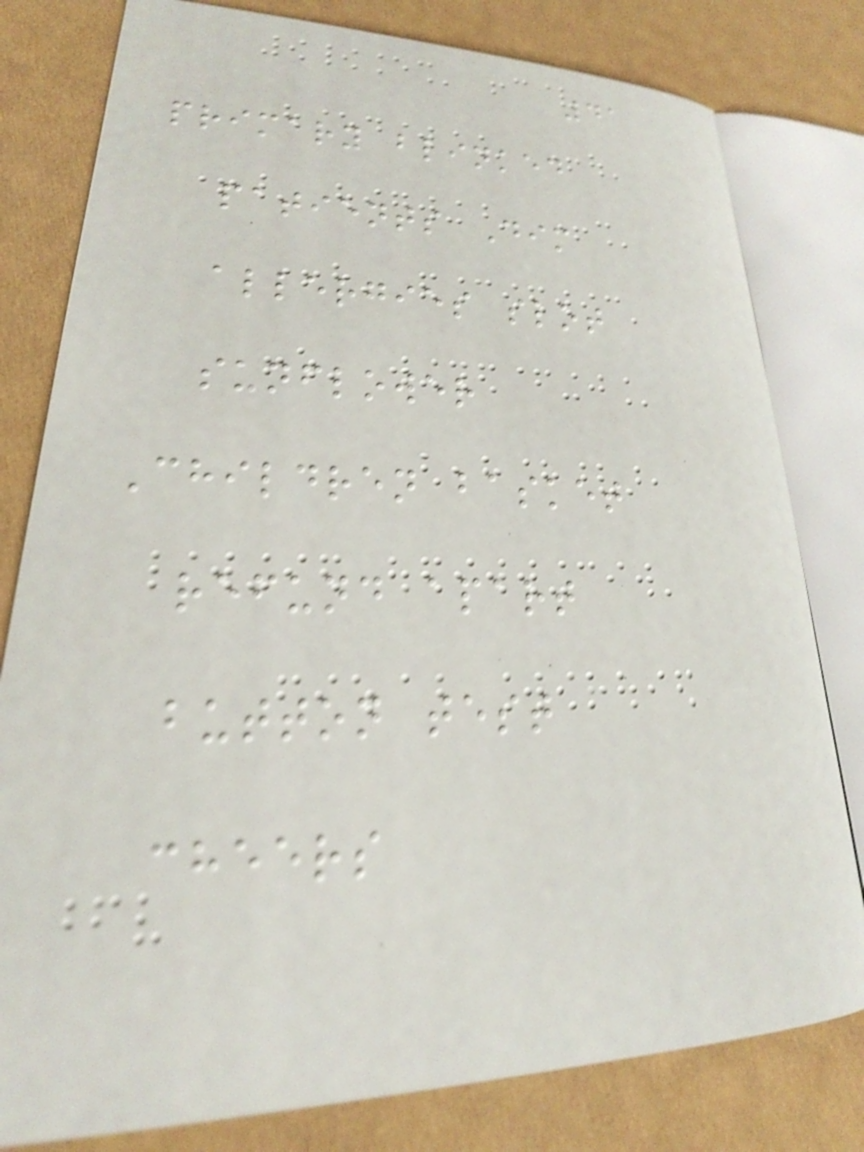41
primary blinked
patients Dim
allergies slot
sunflower
Children basket
refund apart
button test
cheers
